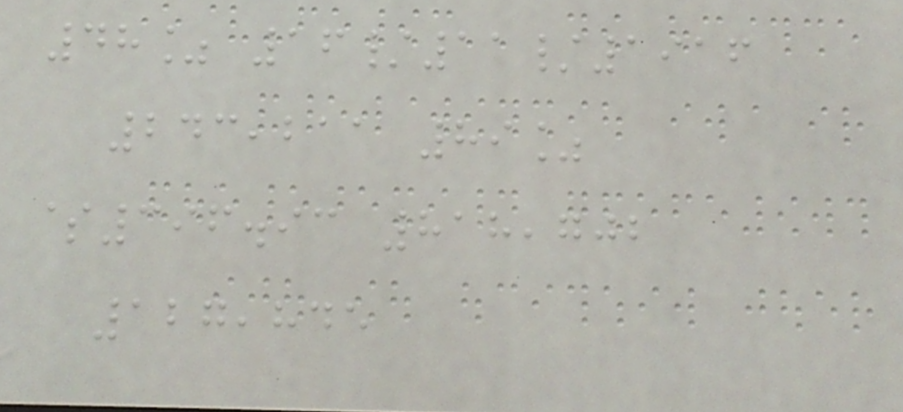48% 16/11/1916
243,211 89%
$396.93 818,702
127,845
